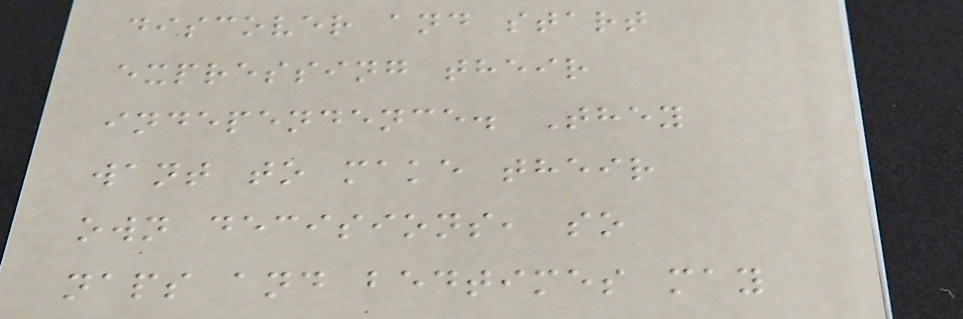discover and start
expressing their
independence. They
want to make their
own decisions, so
naps and bedtimes may
